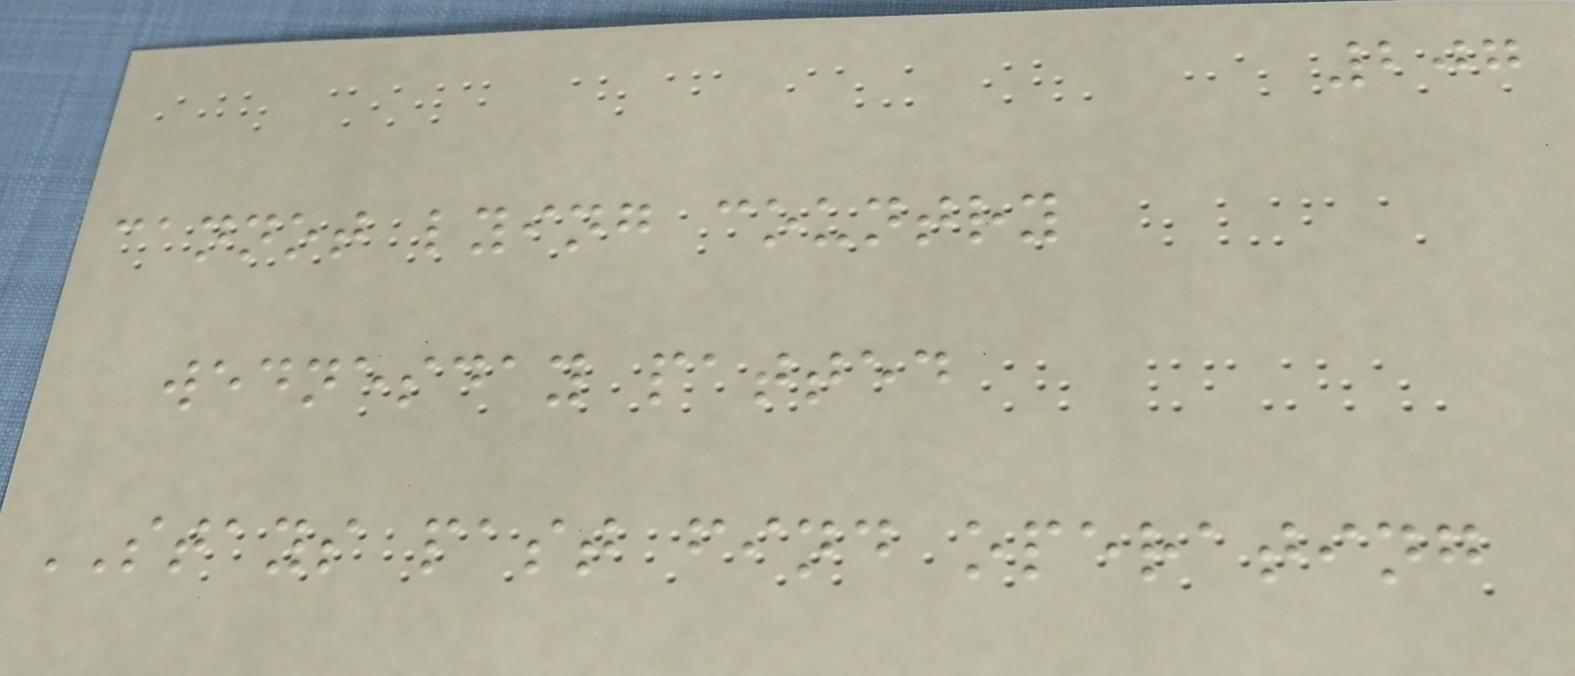207
cannot lying country
wednesday patted
STAYS past find operating
